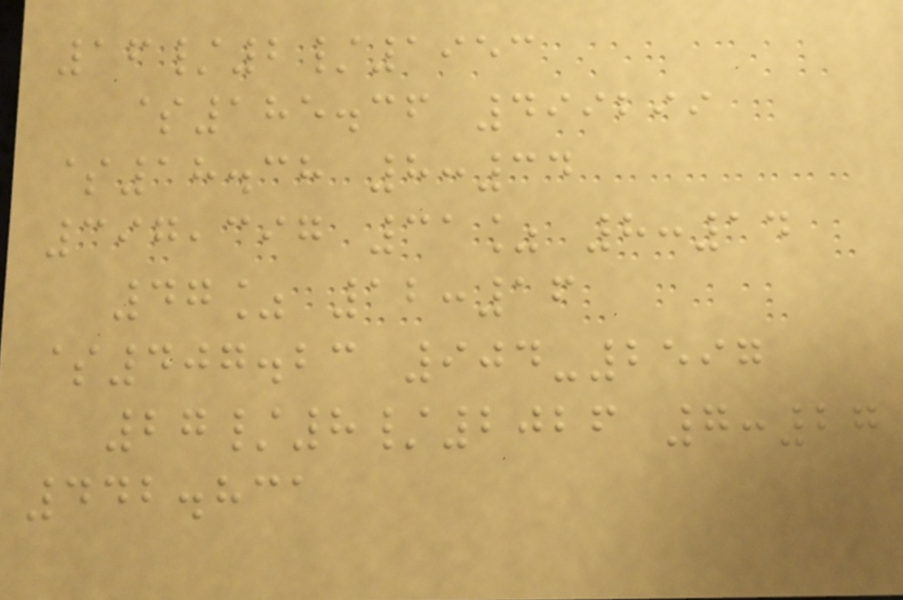16/2/1953
$185.36 499299
$18.38 8:34
397,397 31% 8:14
47% 12:16
$407.23 904-2597
27/8/2026 7:27
442.831
